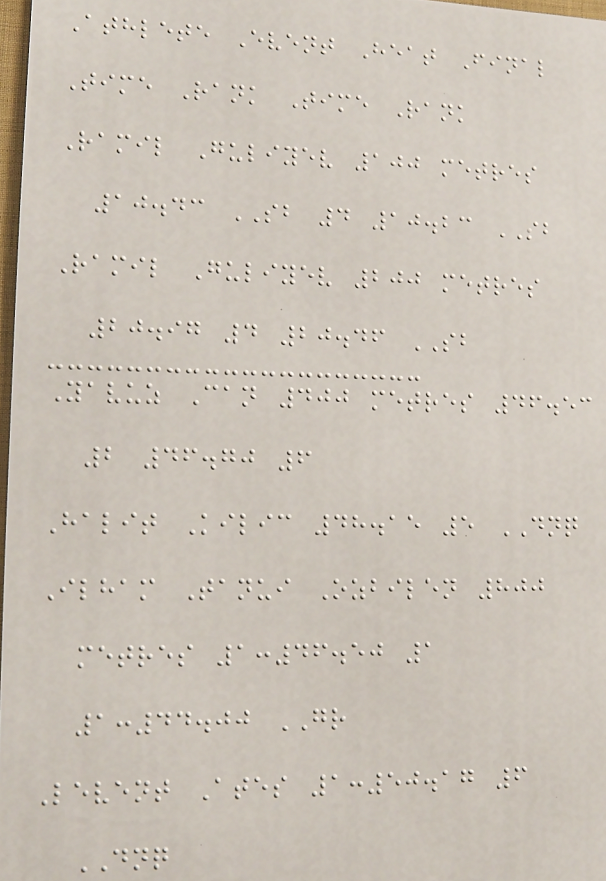Athlete Event Heat Final
Time Rank Time Rank
Ramil Guliyev 100 metres
10.43 SB 4 10.23 SB
Ramil Guliyev 200 metres
20.97 4 20.46 SB
Yavuz Can 400 metres 46.53
2 46.70 6
Halit Kilic 48.15 5 DNQ
Ilham Tanui Ozbilen 800
metres 1:46.50 1
1:44.00 GR
Levent Ates 1:50.17 6
DNQ
